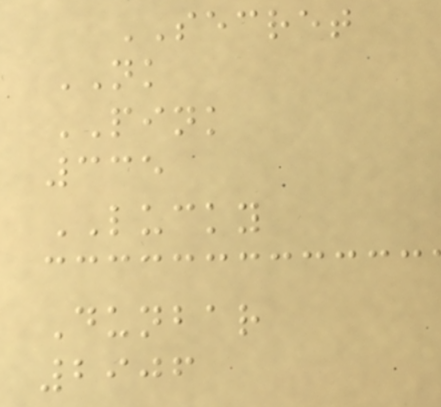SECRET
NK
PINK
335
LUCKY
Dunbar
2906
